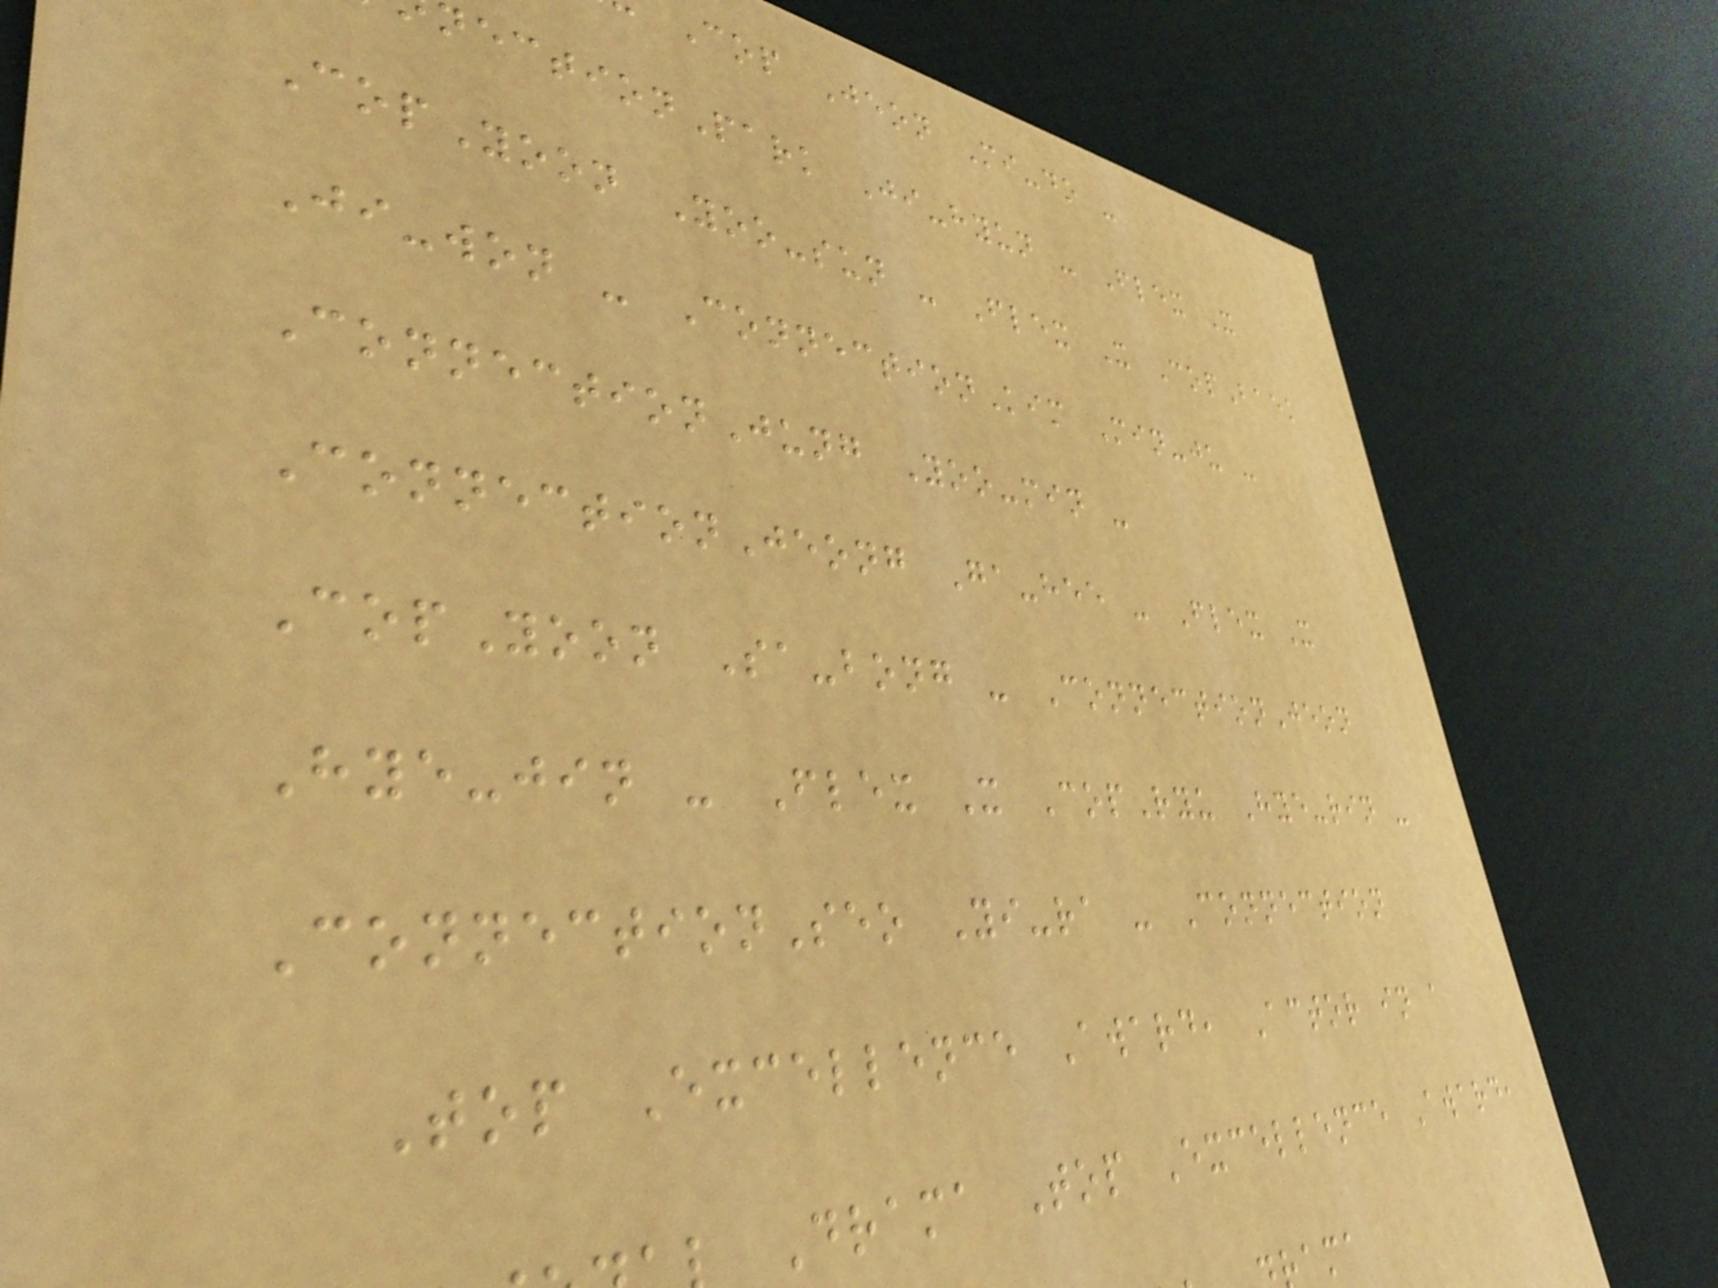Cop Jeon Mi-do -
ectionPark Ji-hyun - Flex X
CopYoon Yoo-sun - Flex X CopBaek
Ji-won - ConnectionKim Min-ju -
ConnectionJung Yoo-min -
ConnectionJeong Ga-hee - Flex X
CopYoon Sa-bong - ConnectionJeon
Hye-jin - Flex X CopRyu Hye-rin -
ConnectionSeo Yi-ra - Connection
Top Excellence Award, Actor in a
Drama Top Excellence Award,
